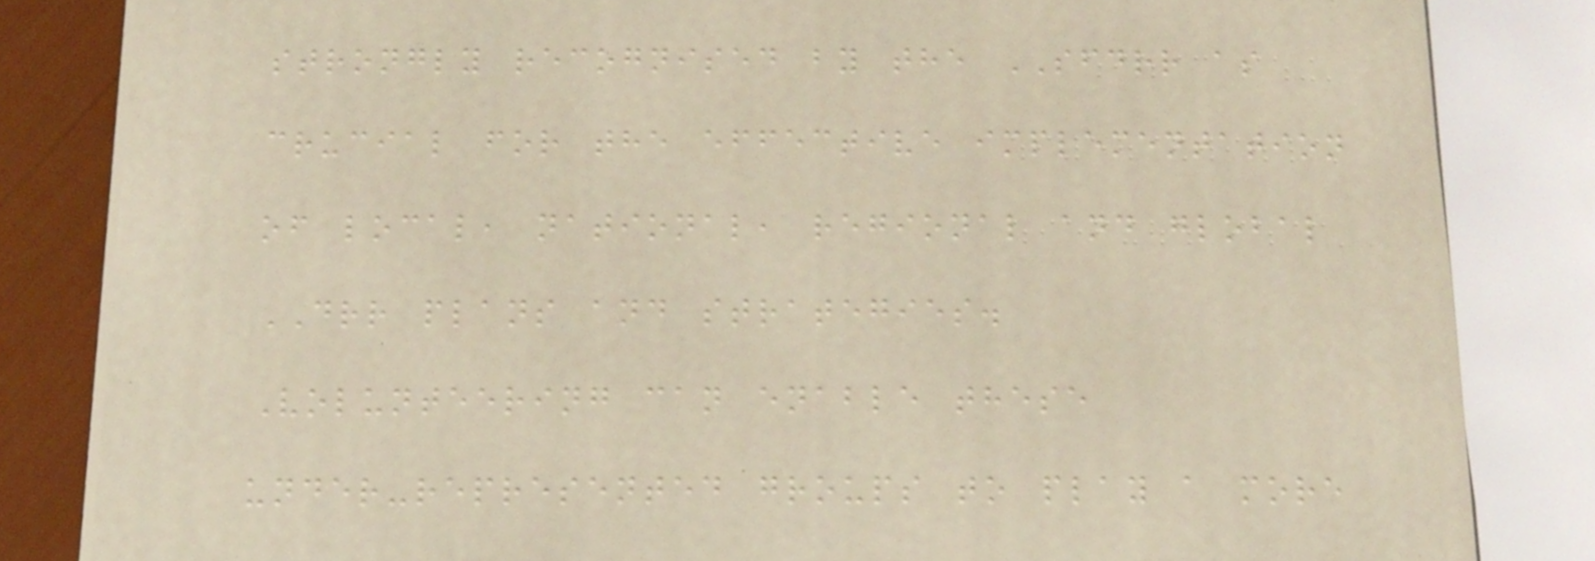strongly recognised by the SFDRR as
crucial for the effective implementation
of local, national, regional and global
DRR plans and strategies.
Volunteering can enable these
under-represented groups to play a more
